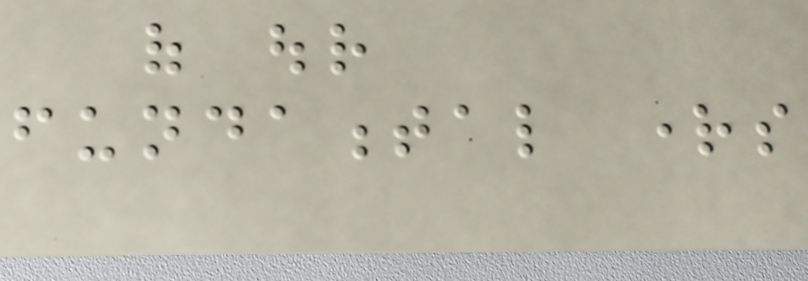of our
fundamental rights
